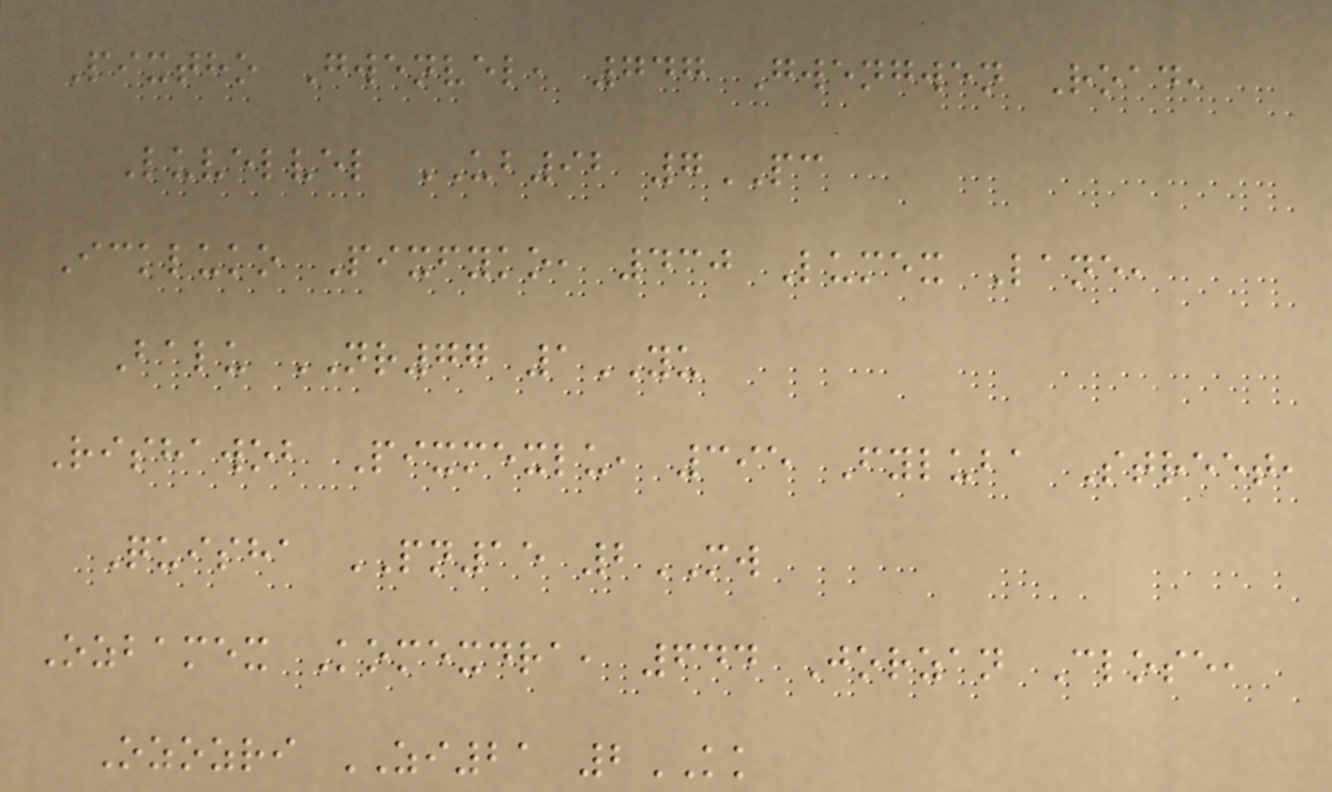Pixtho Gwenvel, 747 Gwengwen Road,
Luvelvel UB92 7PC
Ickluko Pixfyko, 430 Lumex Lane,
Balu NR77 1YU
Rishawob Pixmexlu, 395 Fyluba Street,
Quisha PN15 2MW
Ozbamex Komexdra, 644 Jorzan Close,
Ozozri ZI21 2KK
